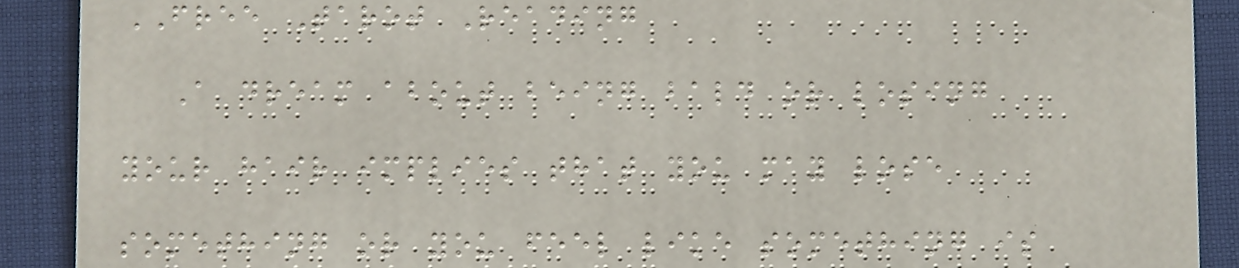FREE Tarot Reading
A dream about being bald or losing
your hair implies that you may lose
something or you feel like something is
